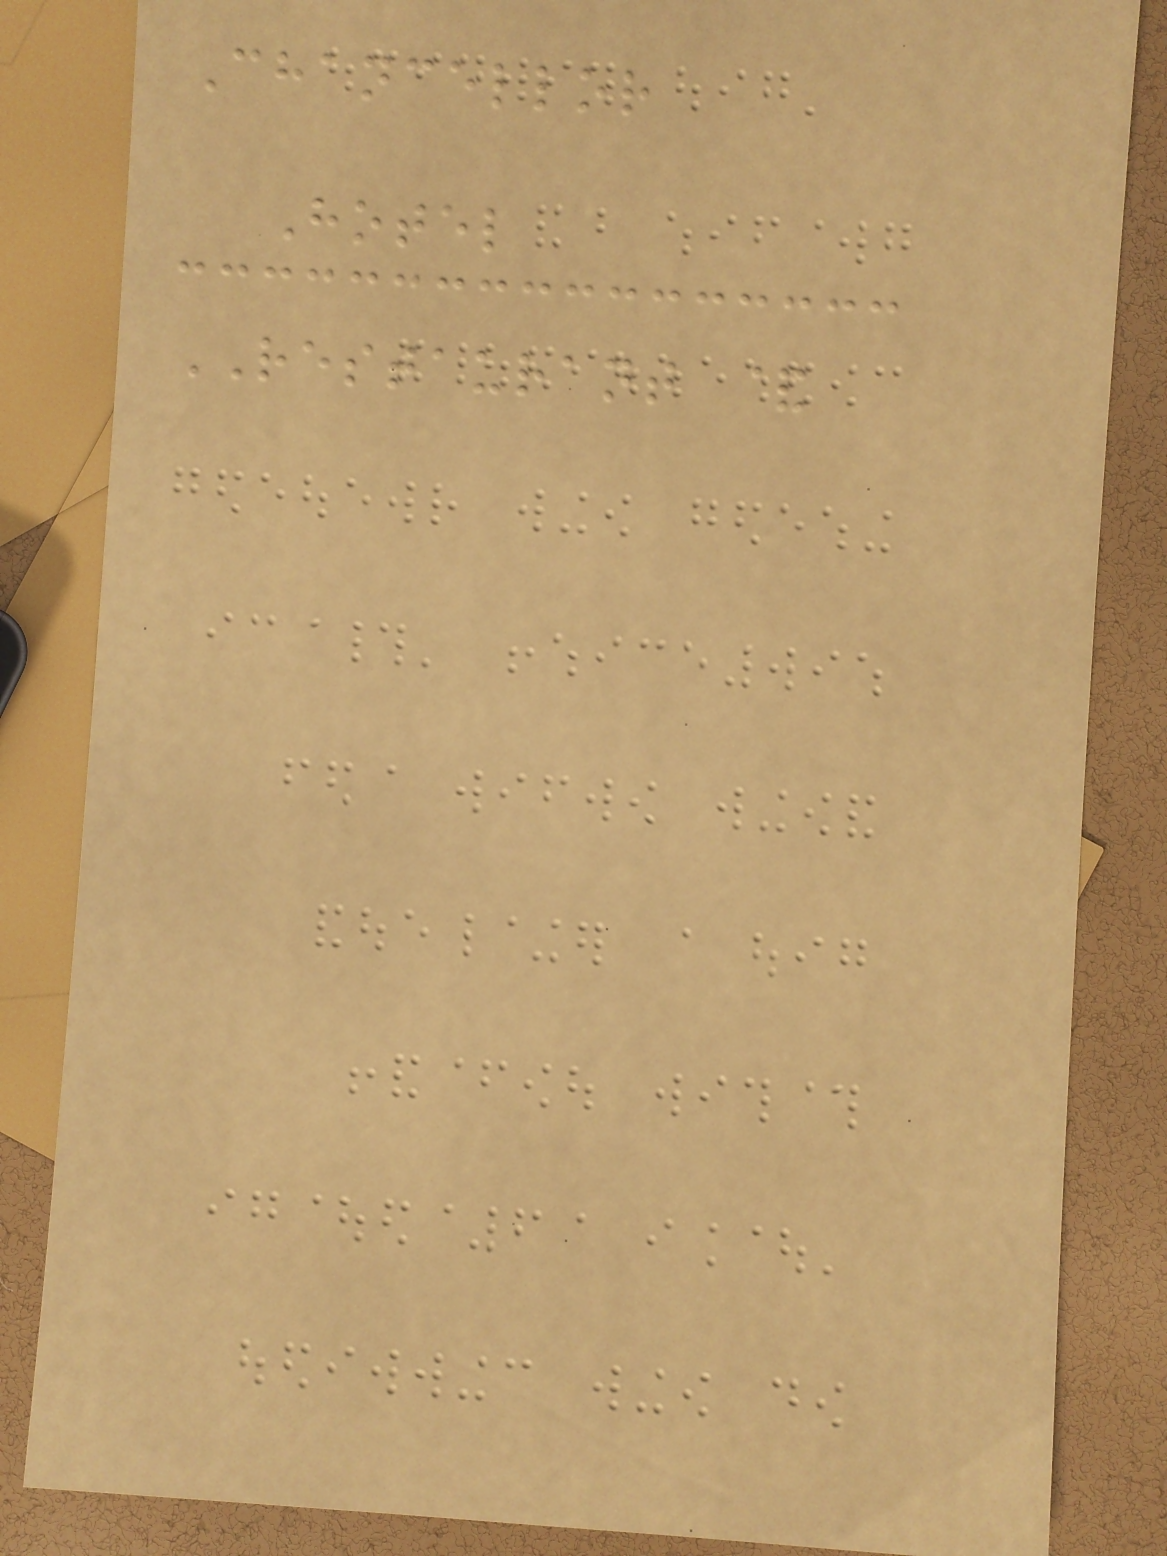Chancellor
Hotel
RESTAURANT &
